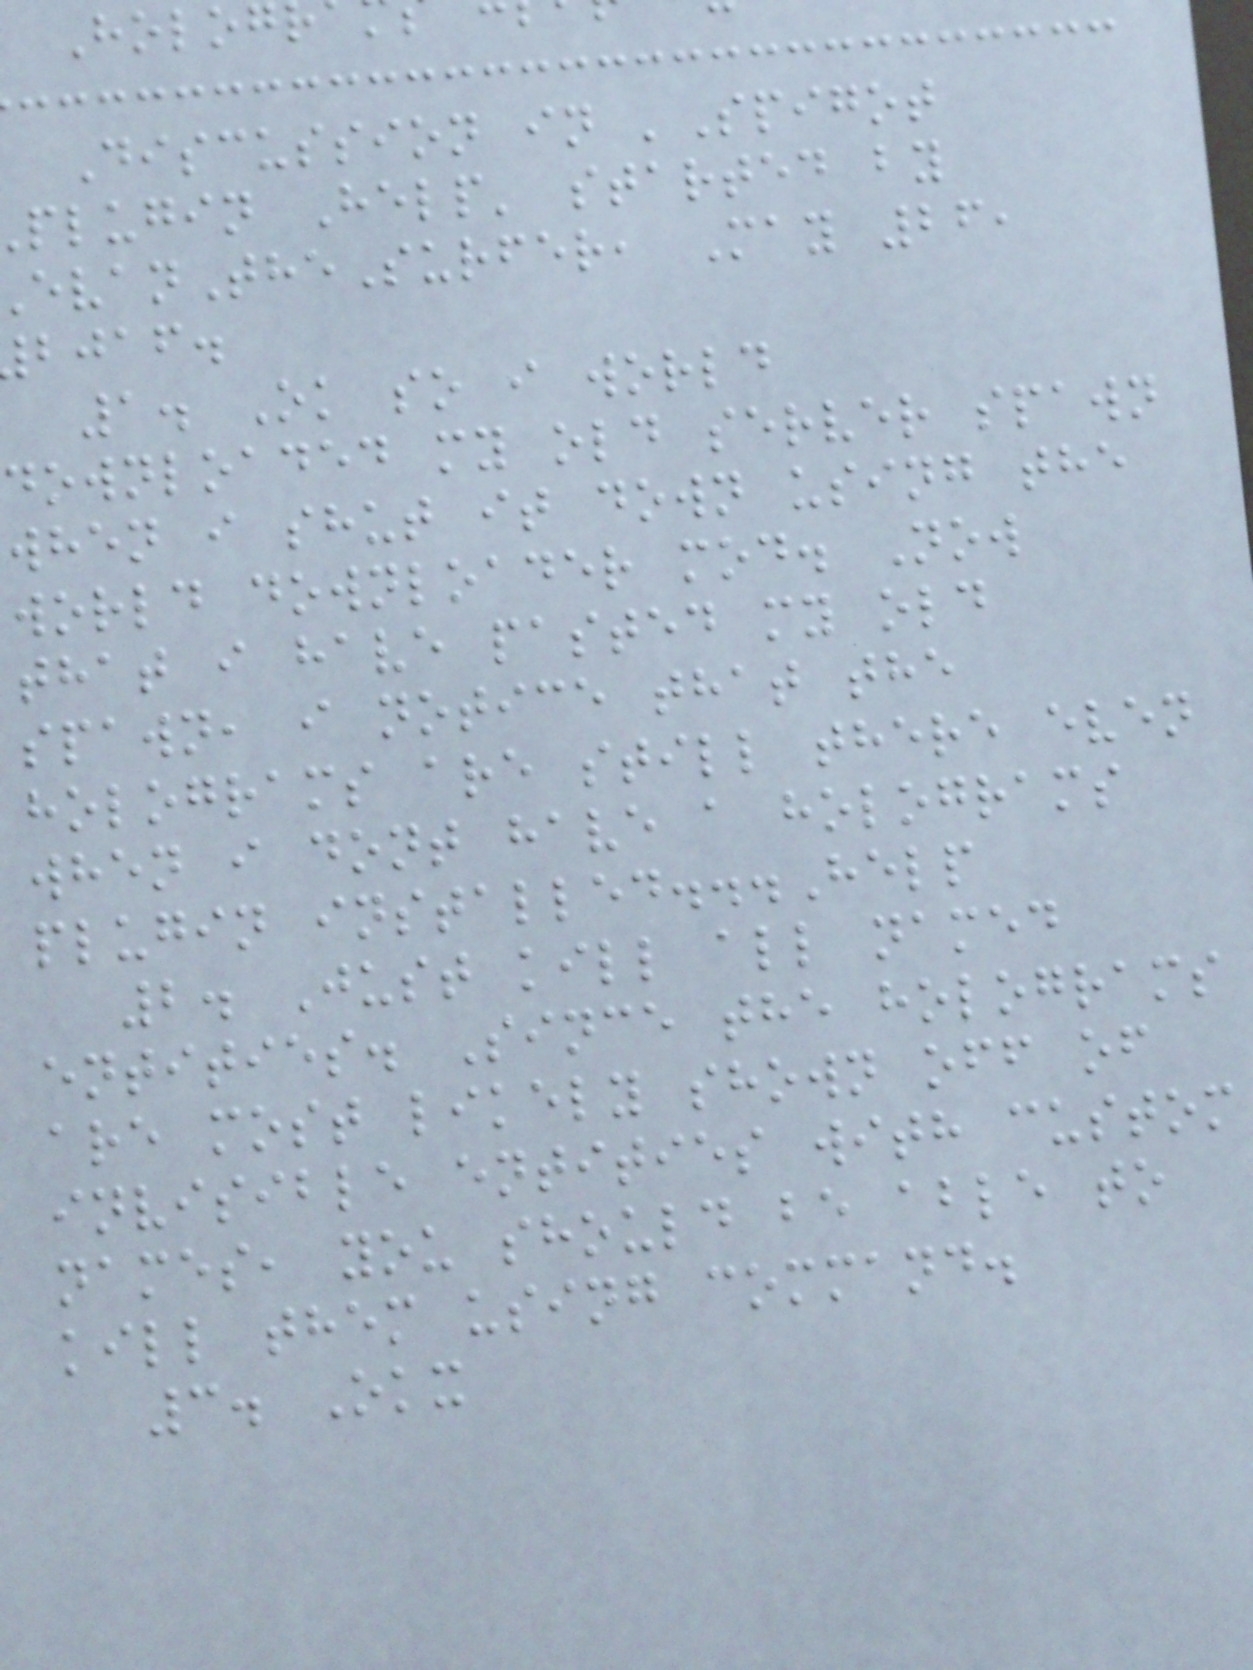Holog
Discussion in 'Spigot
plugin Help' started by
vanTheSurfer, May 26,
bjaf.
1. Ok so i world
downloaded my old server spawn
when i shut it down using the
world downloader mod. Now
that i have pasted my old
spawn, i notice that the
holograms are still there even
when i dont have a holograms
plugin installed...Help
2. Just kill all named
entities. Since the holograms
are most likely shown off of
invisible entities with custom
names, you should be able to
kill them using command.
3. Okx
